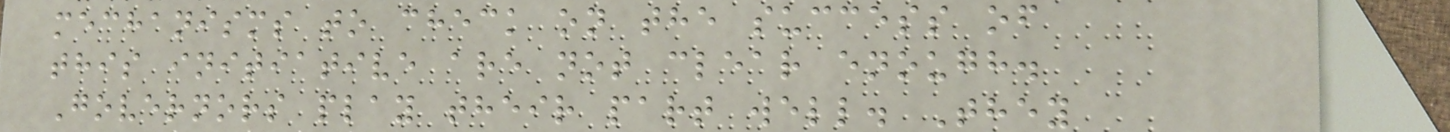mechanisms to check on the success of
this initiative are not clear enough.
Governors play their part well. They
